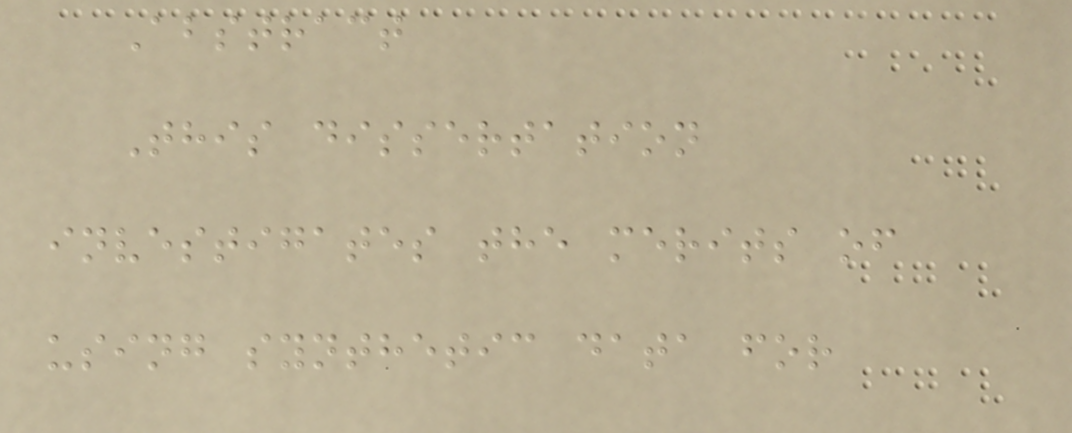Abstract
This dissertation
investigates the merits of
using synthetic data for
